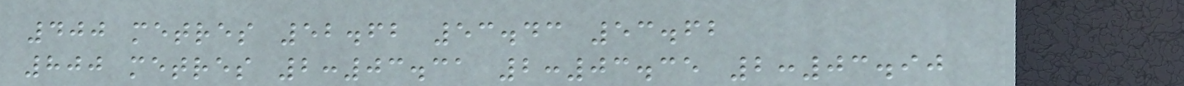400 metres 52.62 53.43 53.62
800 metres 2:03.31 2:03.35 2:03.90
